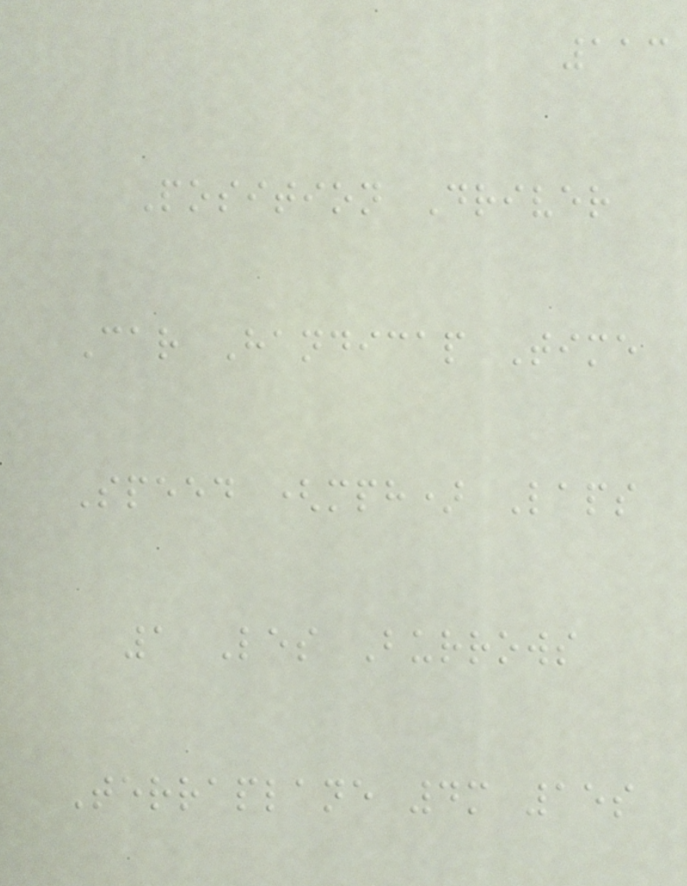113
Position Driver
Car Handicap Time
Speed (mph) Laps
1 Les Burrows
Terraplane 4m 15s
